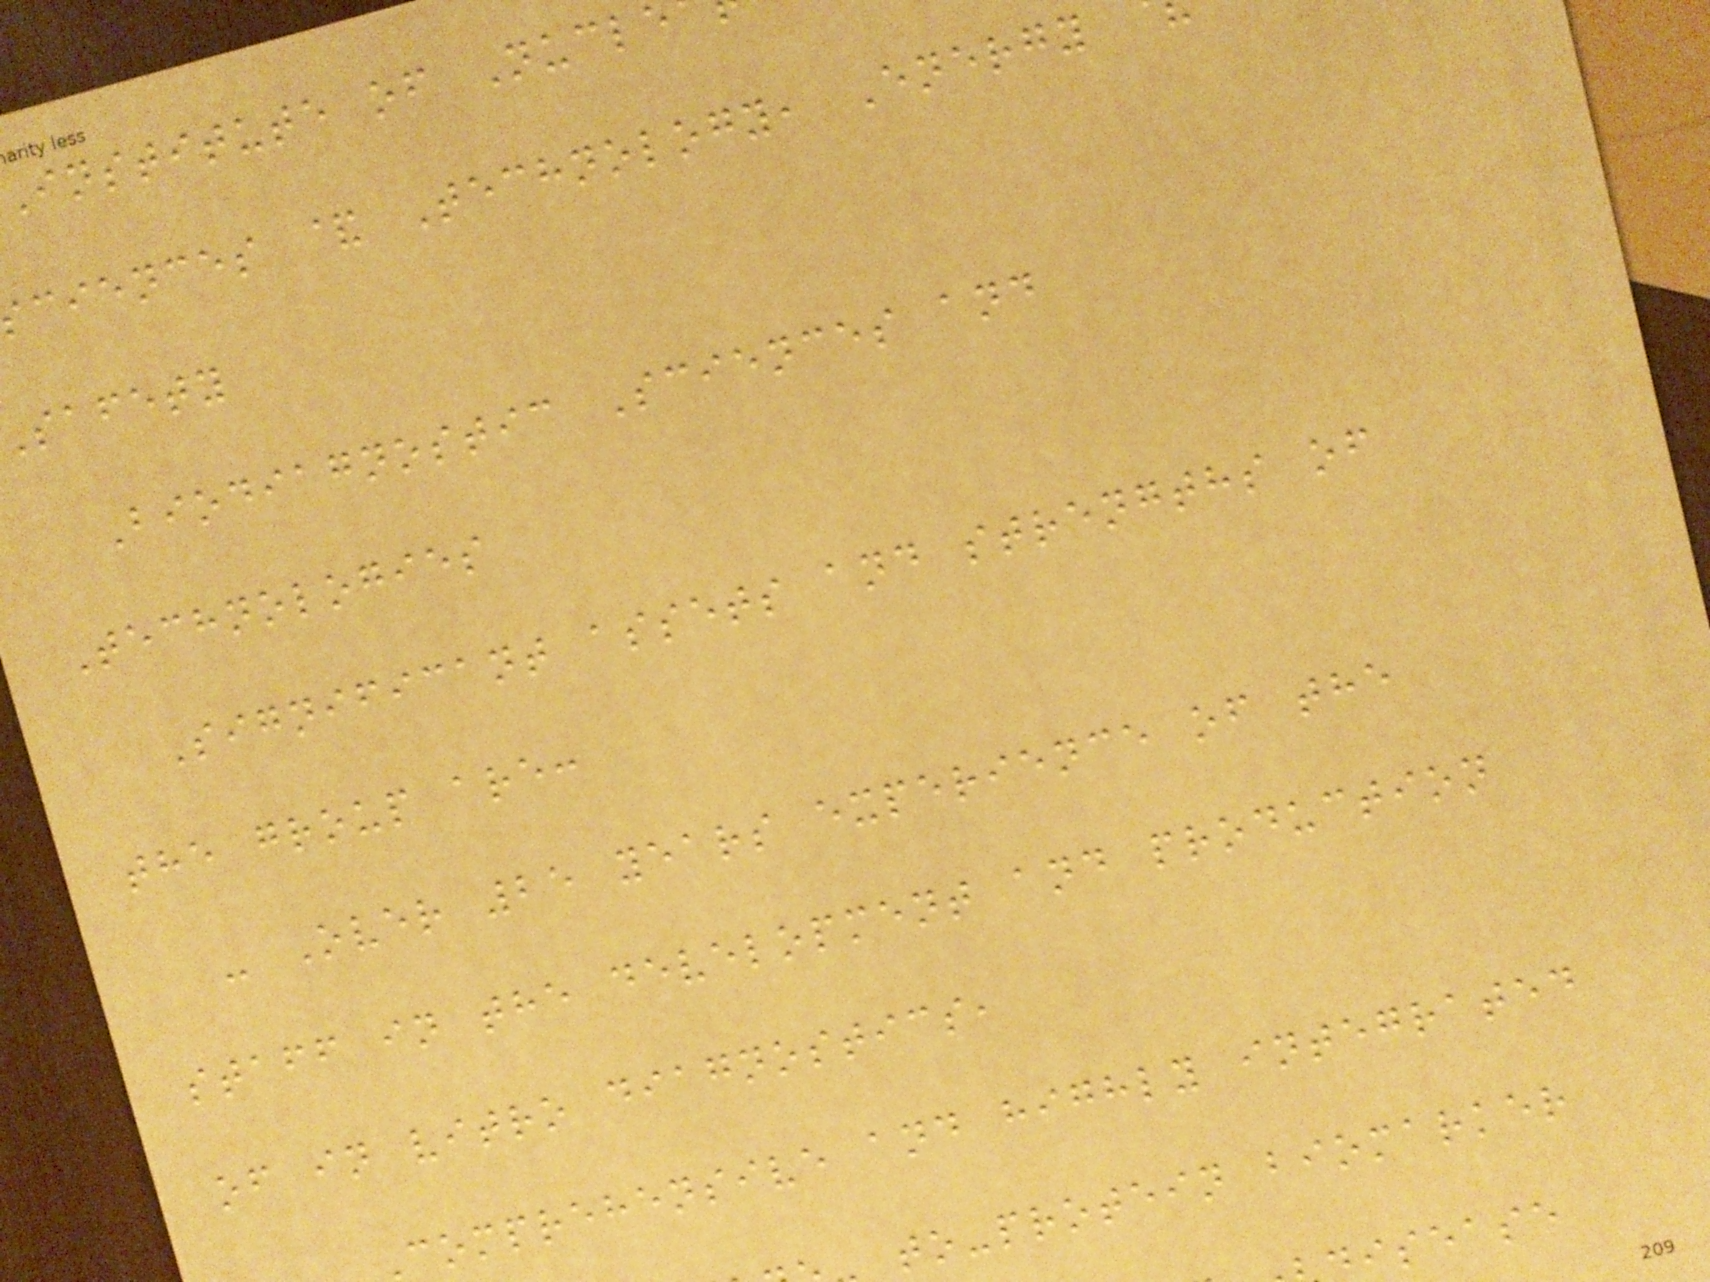institute of Nucle
ciences & Technology, Energy
safety
Biodiagnostic Sciences and
Technologies
Significant assets and strengths of
the group are:
- Over 25 years experience of the
staff in the development and production
of in vitro diagnostics,
comprehensive and highly integrated
to-protein biomarker
